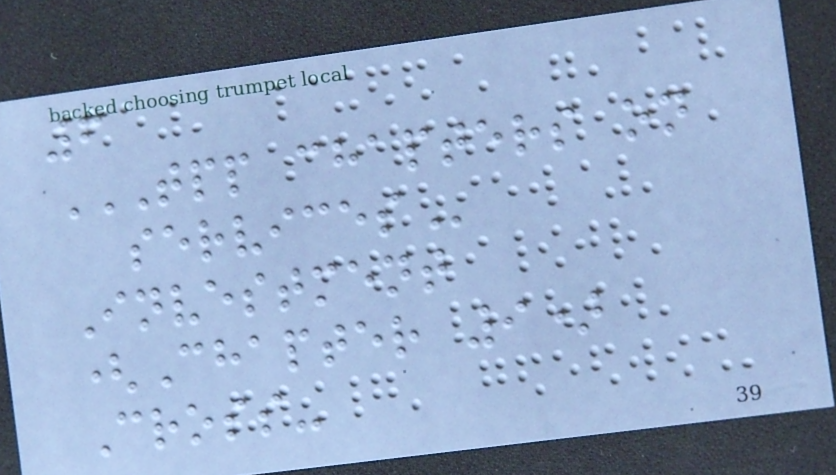6
TPP CHAPTERS ON
SERVICES
Investment
(Chapter 9)
Cross-
